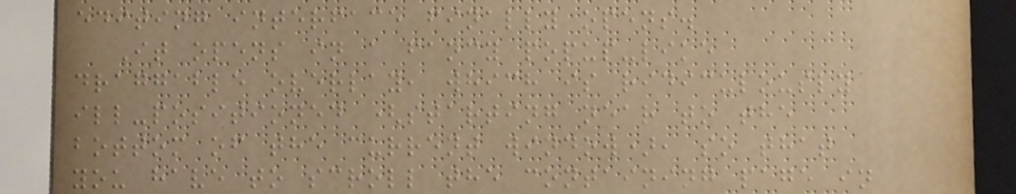editing interface finally opens.
It opens in a fancy popup-like
draggable overlay, which is ridiculously
ill-positioned (starting near to the
bottom of the current window), so that
you have to scroll the containing page in
